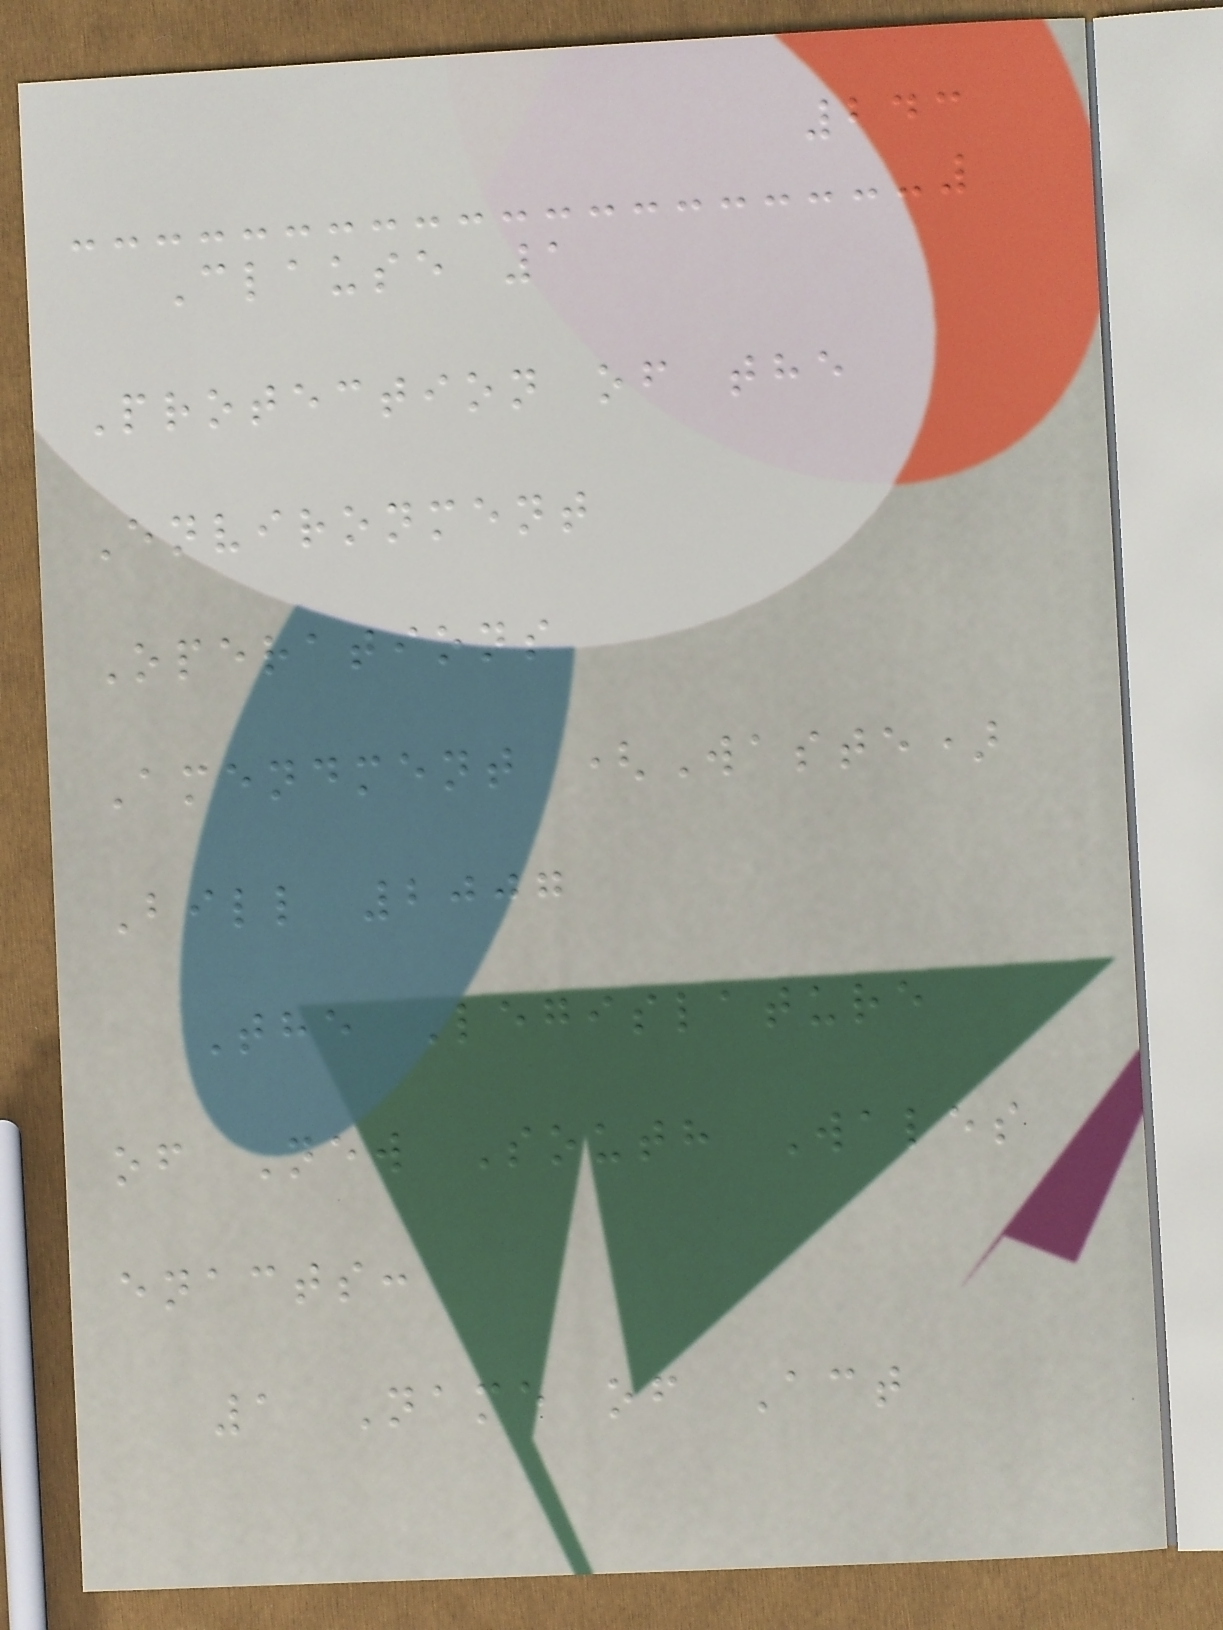243
Clause 1
Protection of the
Environment
Operations
Amendment (Waste)
Bill 2007
The Legislature
of New South Wales
enacts:
1 Name of Act
